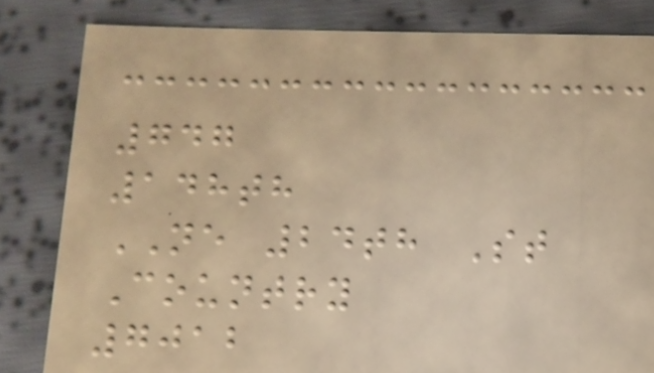747
148th
NE 24th St
Country
7012
